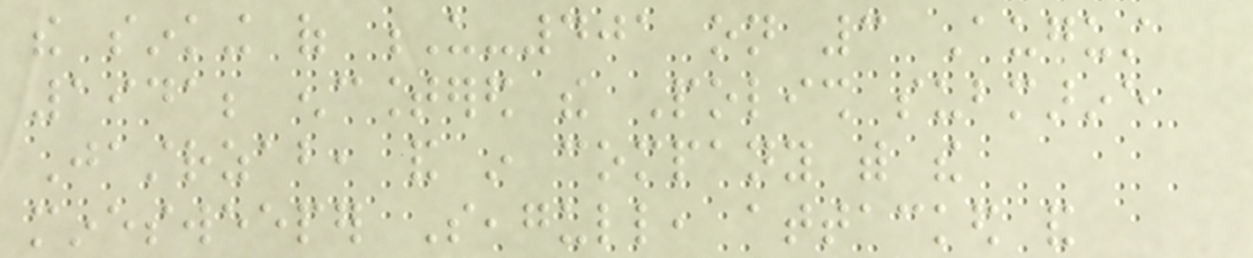the sinking of U-401 on 3 August
1941; encountered the Polish submarine
Jastrzab, and in company with the
minesweeper Seagull, attacked and
